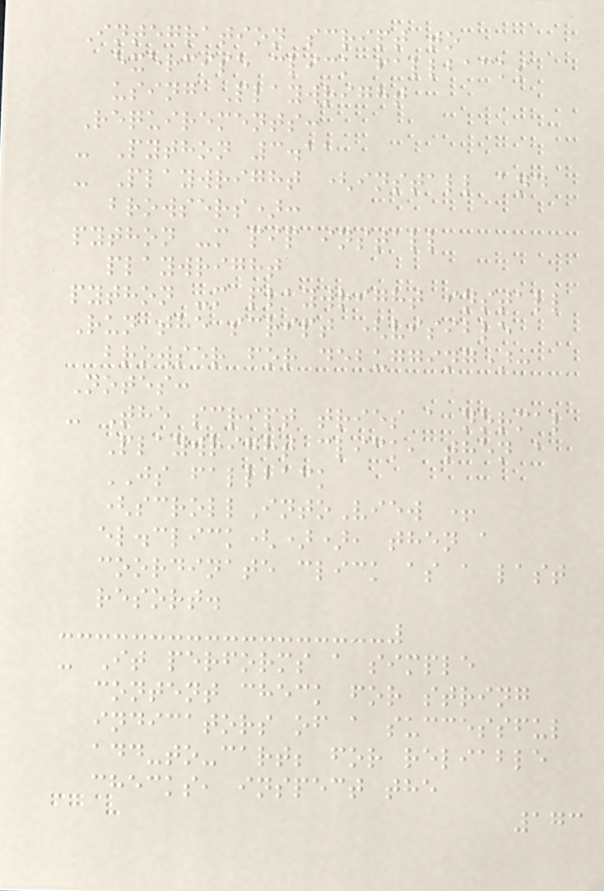Integration script to
exercise click fallbacks
using Playwright
Requirements:
- Python 3.11
- Playwright (install and
browsers):
python -m pip install
playwright
python -m playwright install
Run the script (visible
browser for debugging):
Notes:
- The script tries a normal
Playwright click, then a
JS fallback
(scrollIntoView +
el.click()), then a
coordinate click as a last
resort.
- It performs a simple
content check for string
indicators of a successful
add-to-cart; for reliable
checks, inspect the
173
